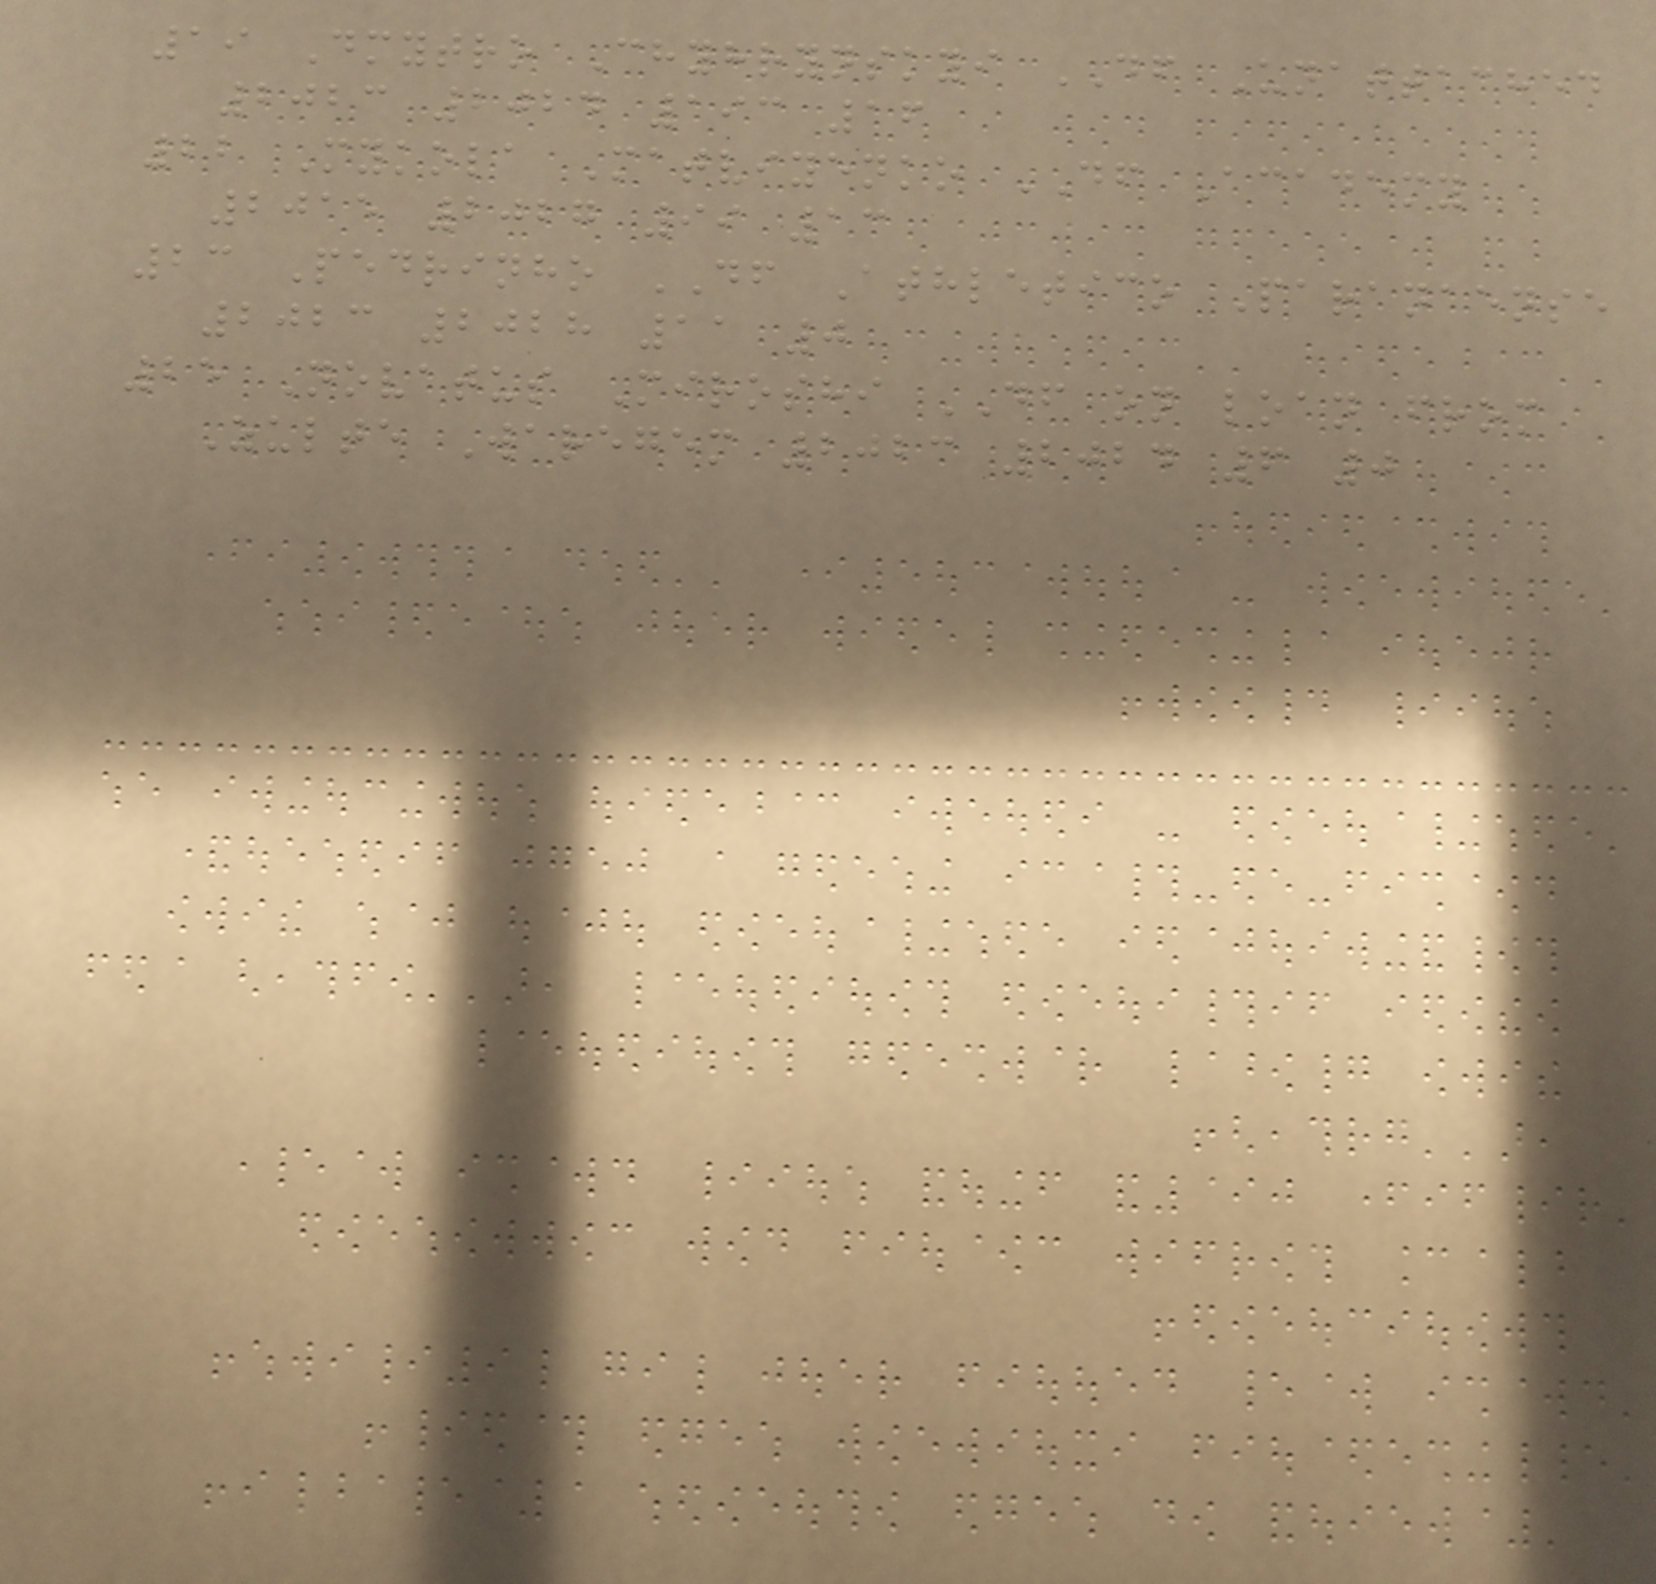19 Dmytro Chyhrynskyi DF Unattached
2023 2024 193 16
22 Mykola Matviyenko DF Academy
2015 2027 99 13
23 Pedrinho DF Athletico Paranaense
2023 2028 11 0
25 Novatus Miroshi DF on loan from
Zulte Waregem 2023 2024 6 0
